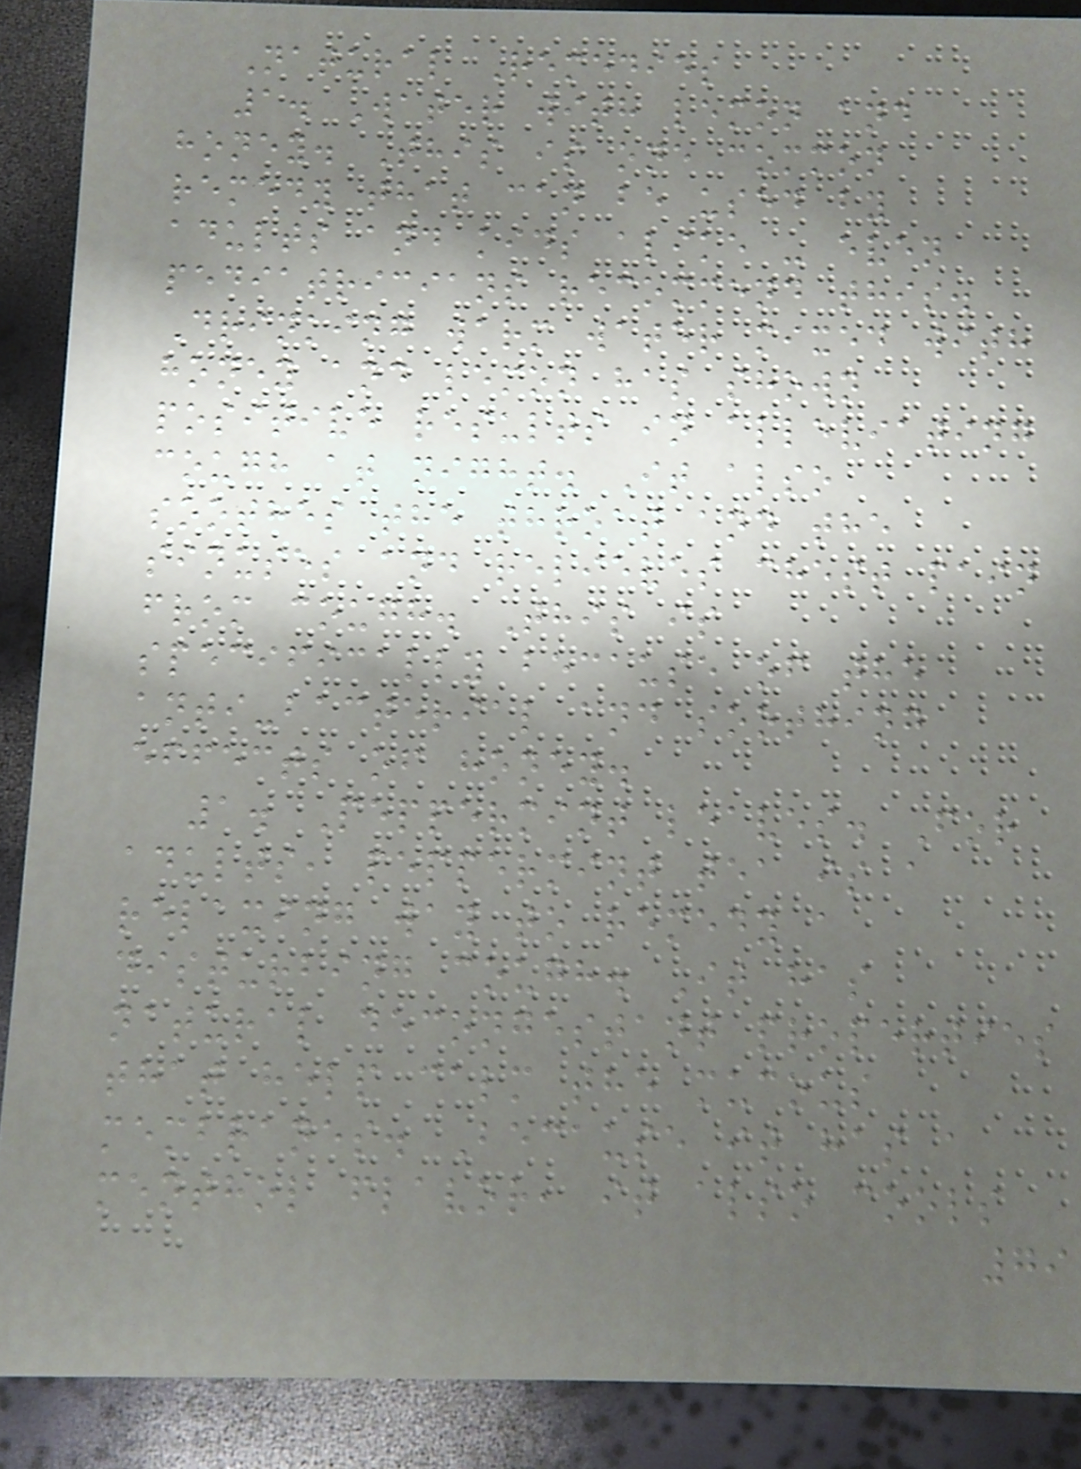Natural Remedies
1. Water with lemon and
honey. This is one common
remedy that can be used by
adults and kids alike - even
pediatricians recommend this.
Drinking warm water mixed with
honey and lemon has shown
positive results in alleviating
cough at night. It also
soothes the throat and the
sinuses and relieves chest pain
from cough. This is
specifically because of the
anti-bacterial and soothing
effects of honey.
1. Peppermint leaves. For
adults, peppermint tea is a
relaxing way to remedy a
disturbing cough. It has
natural decongestant properties
that help calm the mucous
membranes. Because it has a
menthol flavor, it also cools
79
